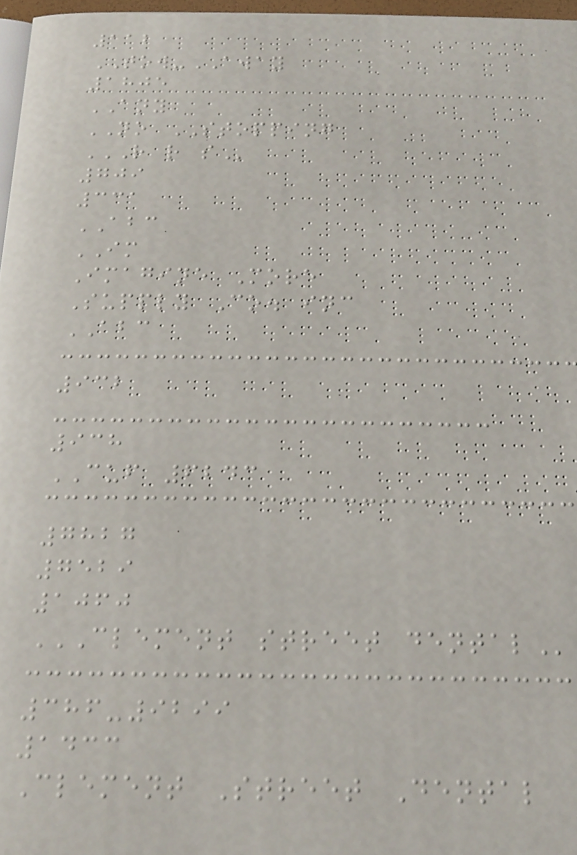112
TOW-AWAY
1805
ANY
NO STOPPING
R R S
709
331
ABC
IM
Imagine More
Supply Co. inc
ABC
932
938
CUF 6243
7827
7529
1060
CLEMENT STREET DENTAL
386-9299
1433
Clement Street Dental
